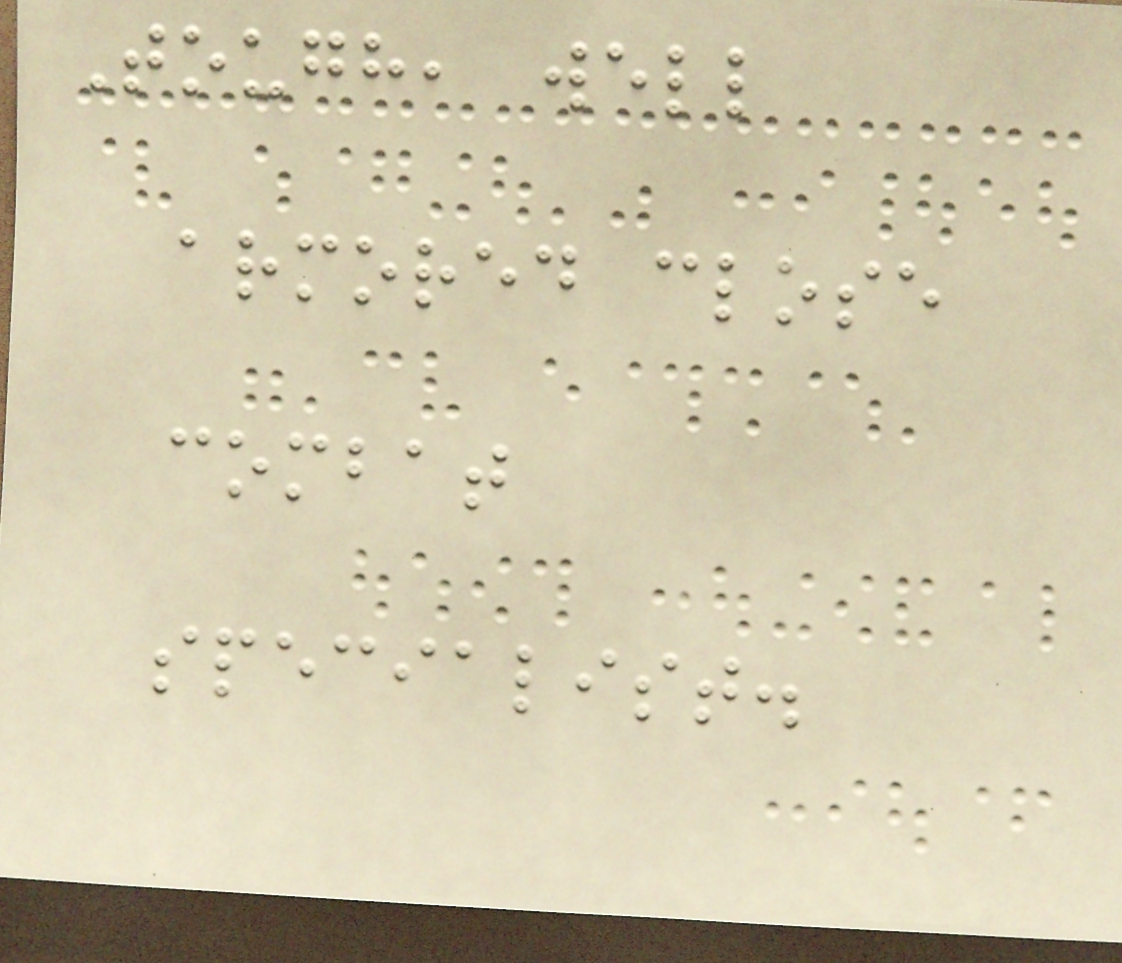Tough, well
armored close
combat
specialist.
